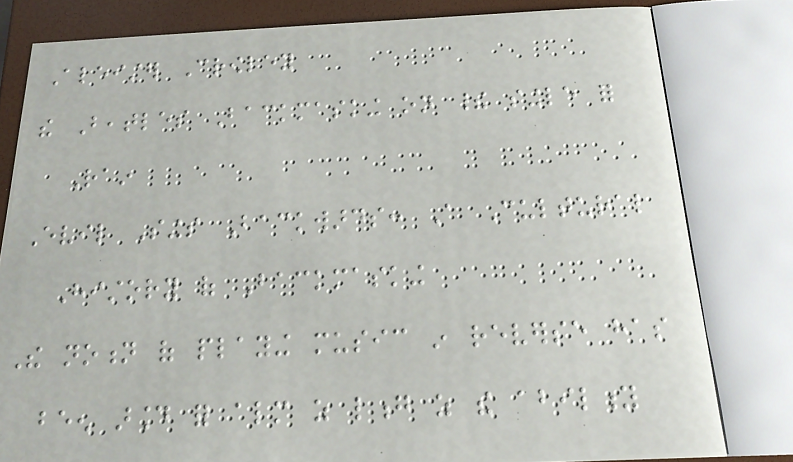Aleister Crowley
the Beatles Backmasking on their single for
Rain
Evil Sings Backwards: A Cultural
History of Backmasking
The notion of playing music in reverse has
been around for almost as long as the ability
